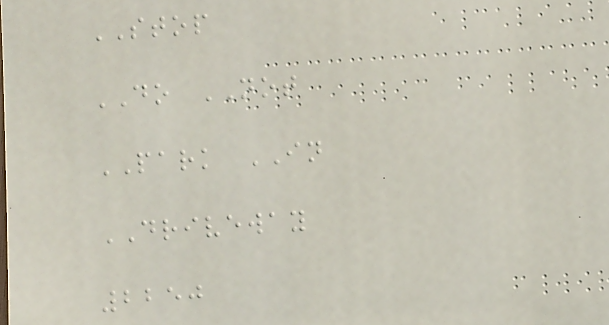STOP
DO NOT
PARK IN
DRIVEWAY
2250
